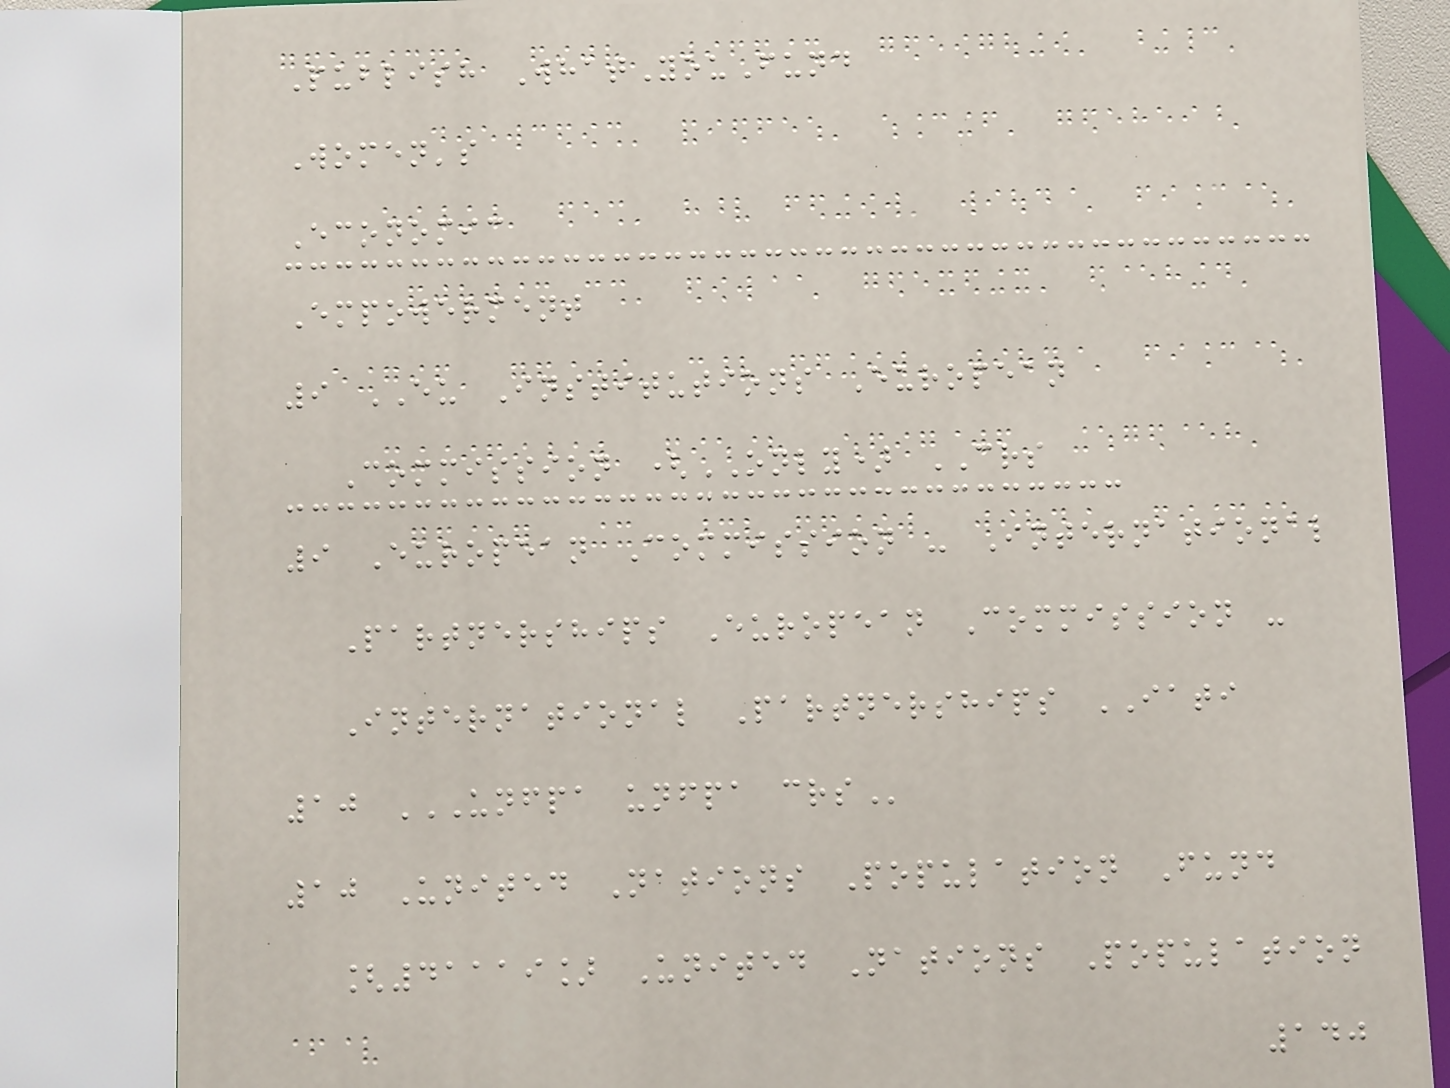Publish WhatYouFund
Women's
Economic
Empowerment
9 EU Institutions European
Commission (ONLY) CRS
9 European Commission - International
Partnerships European Commission -
International Partnerships IATI
10 UNFPA UNFPA CRS
10 United Nations Population Fund
[41119] United Nations Population
140
